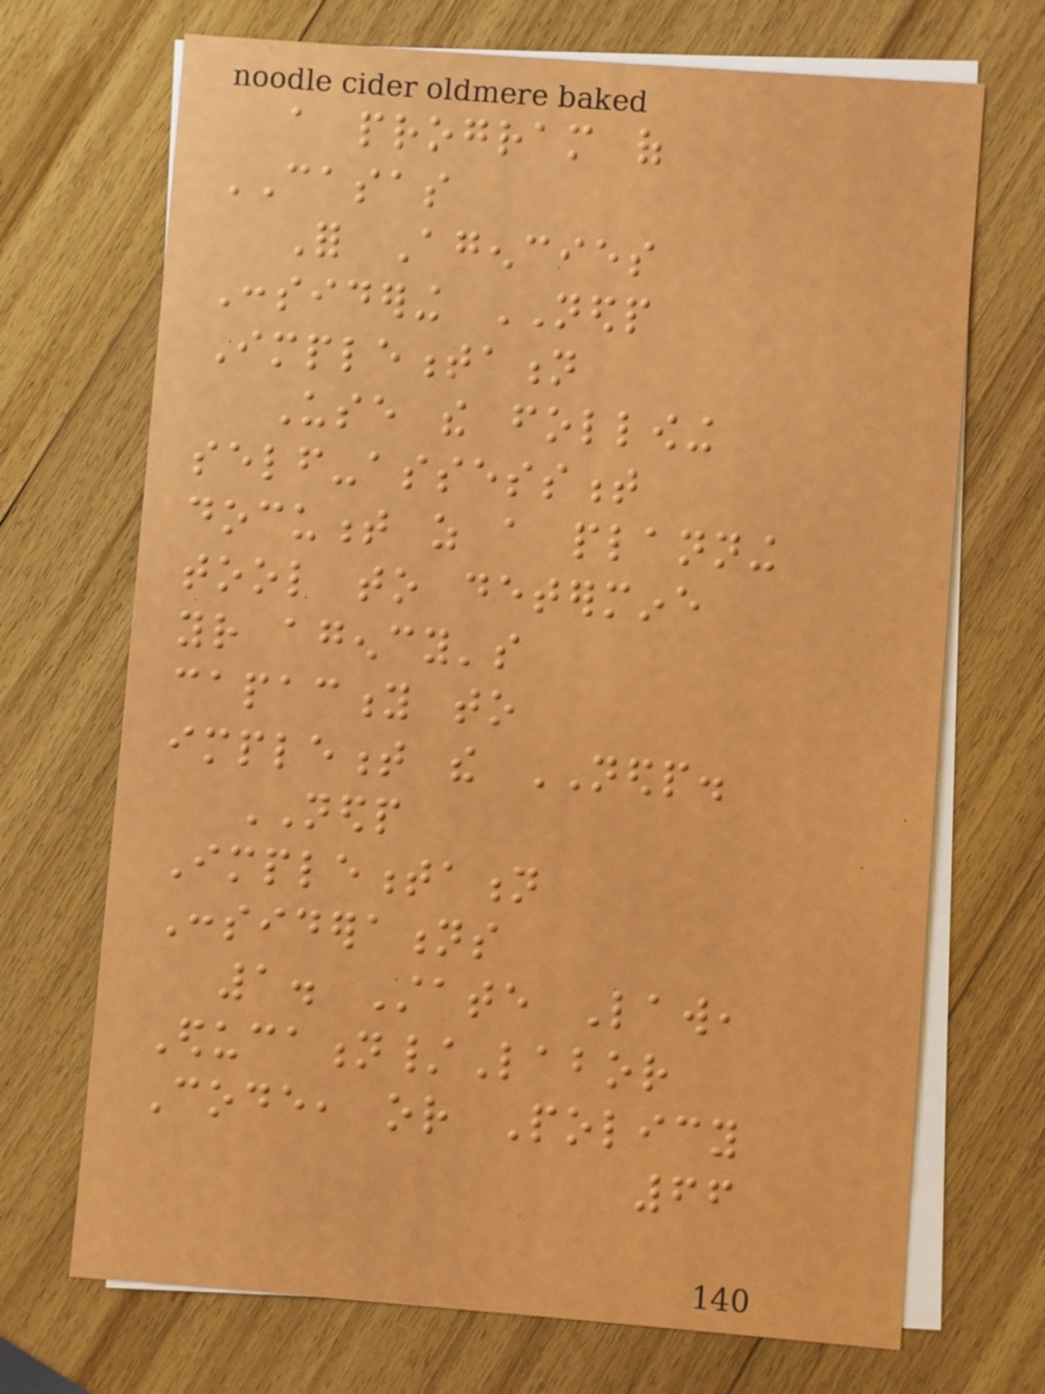a program of
CASAS
For Agencies
Considering NEDP
Implementation
Use the following
self-assessment
document as a planning
tool to determine
your agency's
capacity to
implement the NEDP.
NEDP
Implementation
Considerations
1. State Law,
Education/Labor
Code, or Policy
66
